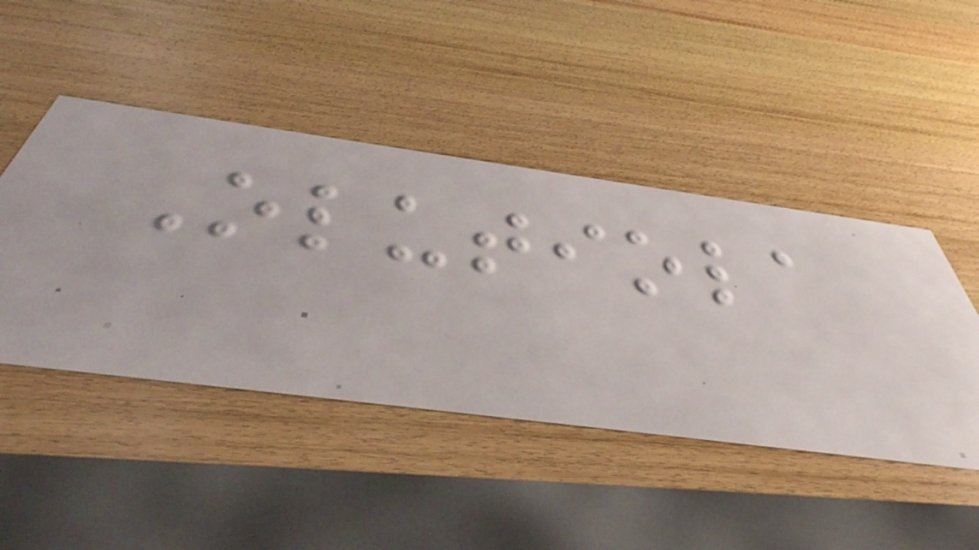Olutiola
